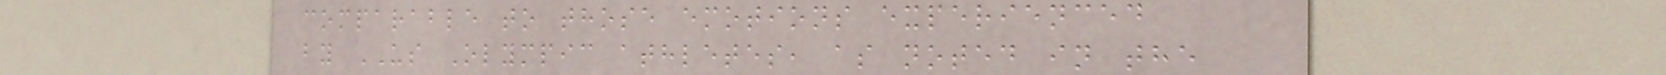comparable to those emotions experienced
by US Olympic athletes, as noted in the
